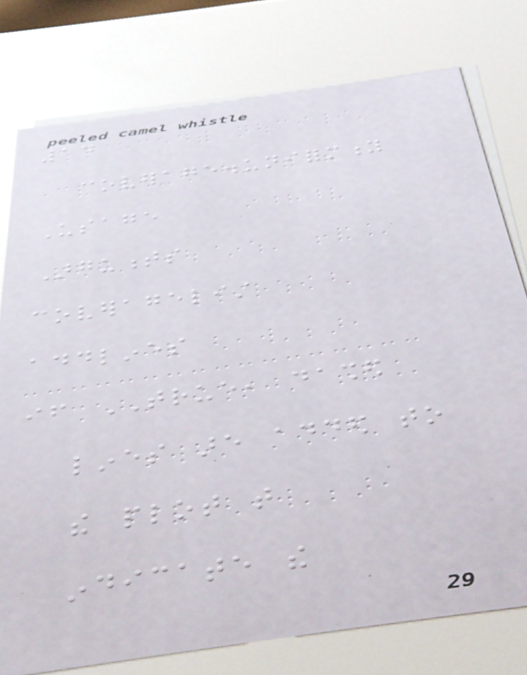14
coverage.uniformity
Usage
Arguments
coveragelist
addlines
if TRUE, dashed
lines are added to
the plot that
indicate the
